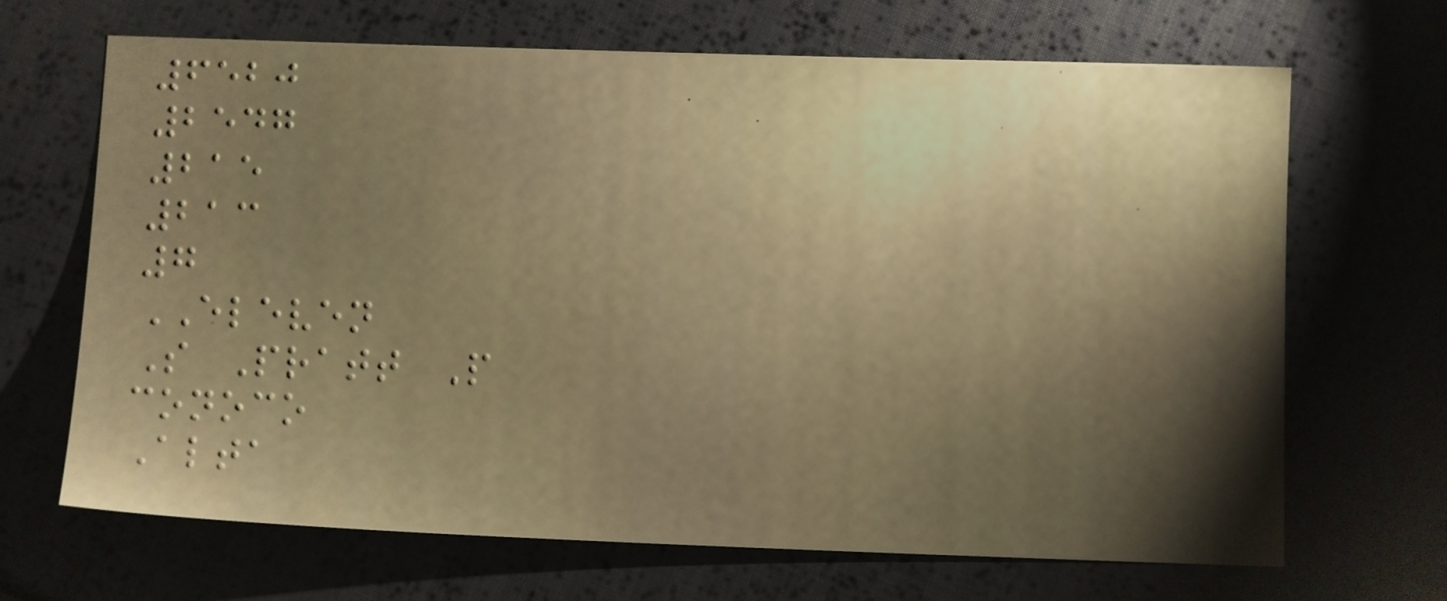6520
2547
215
213
7
ELEVEN
S Pratt P
conoco
Alta
